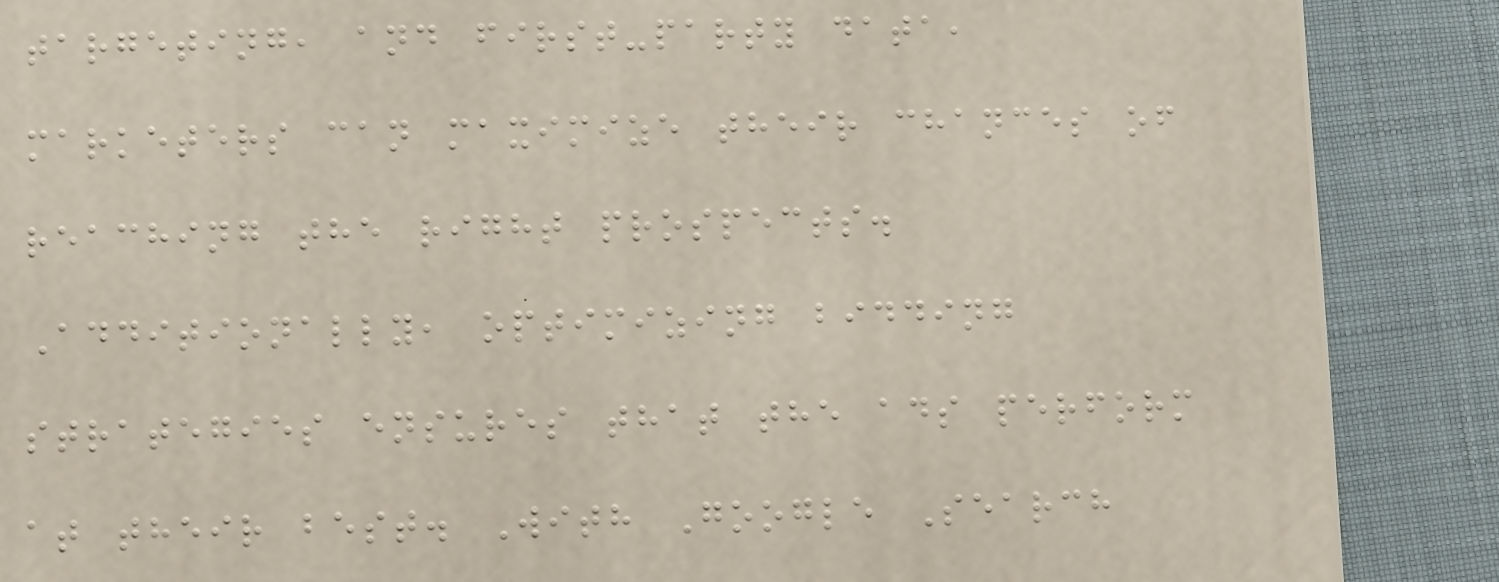targeting, and first-party data,
marketers can maximize their chances of
reaching the right prospects.
Additionally, optimizing bidding
strategies ensures that the ads perform
at their best. With Google Search
